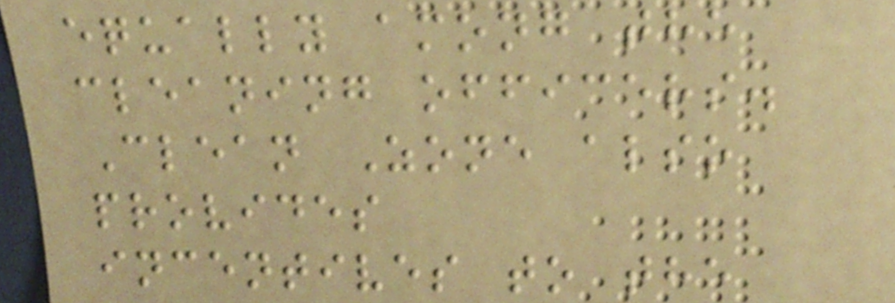equally among the
cleaning officers.
Clean Zone also
provides
incentives to the
